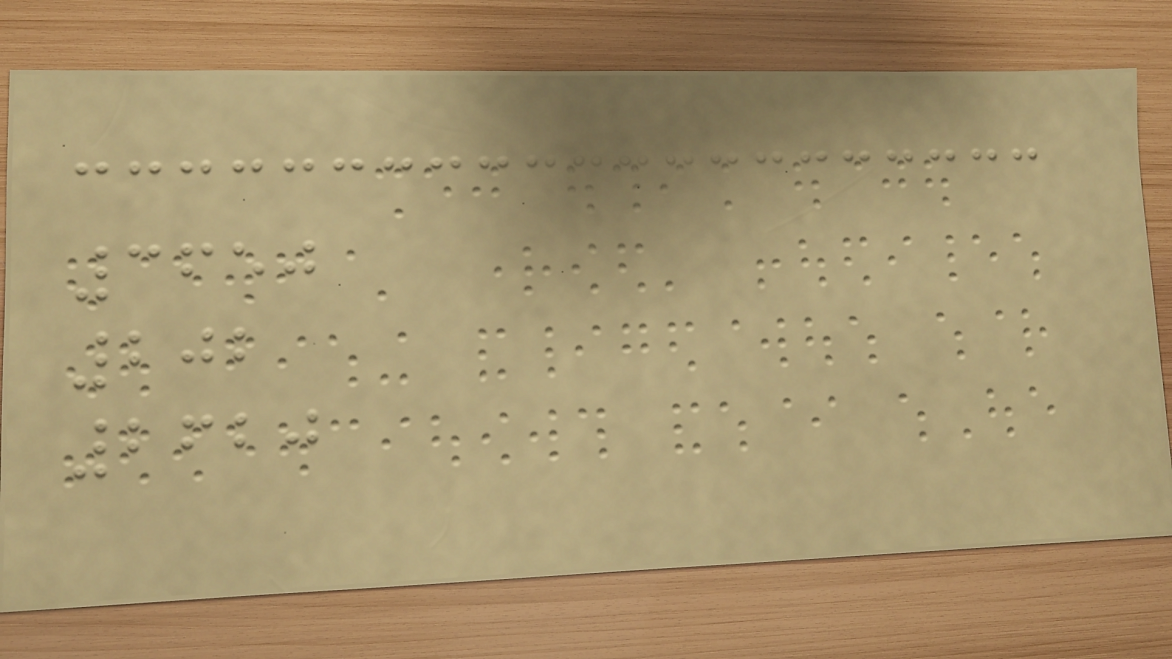3650
202
2620
